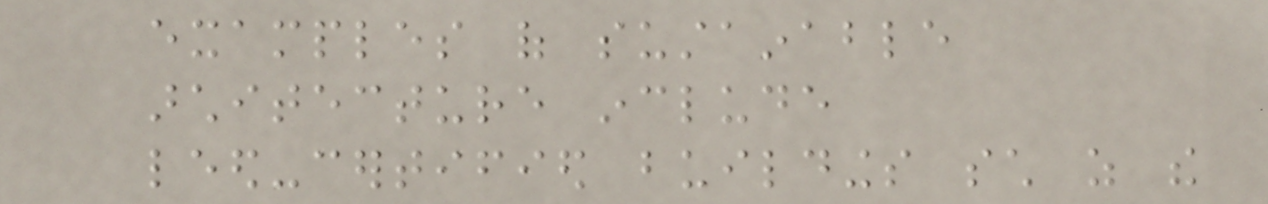examples of sustainable
architecture include
leed-certified buildings such as the
